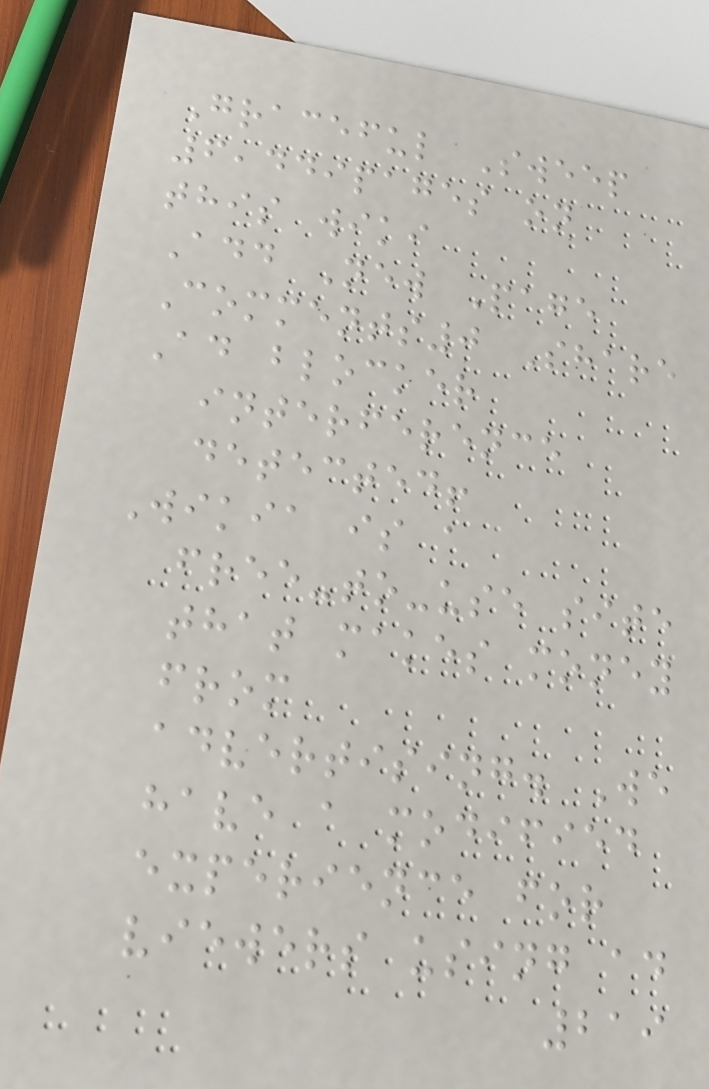Graceful Sweep
6,449pages on
this wiki
Add New Page
Comments0 Share
Ad blocker
interference
detected!
Wikia is a
free-to-use site
that makes money
from
advertising. We
have a modified
experience for
viewers using ad
219
